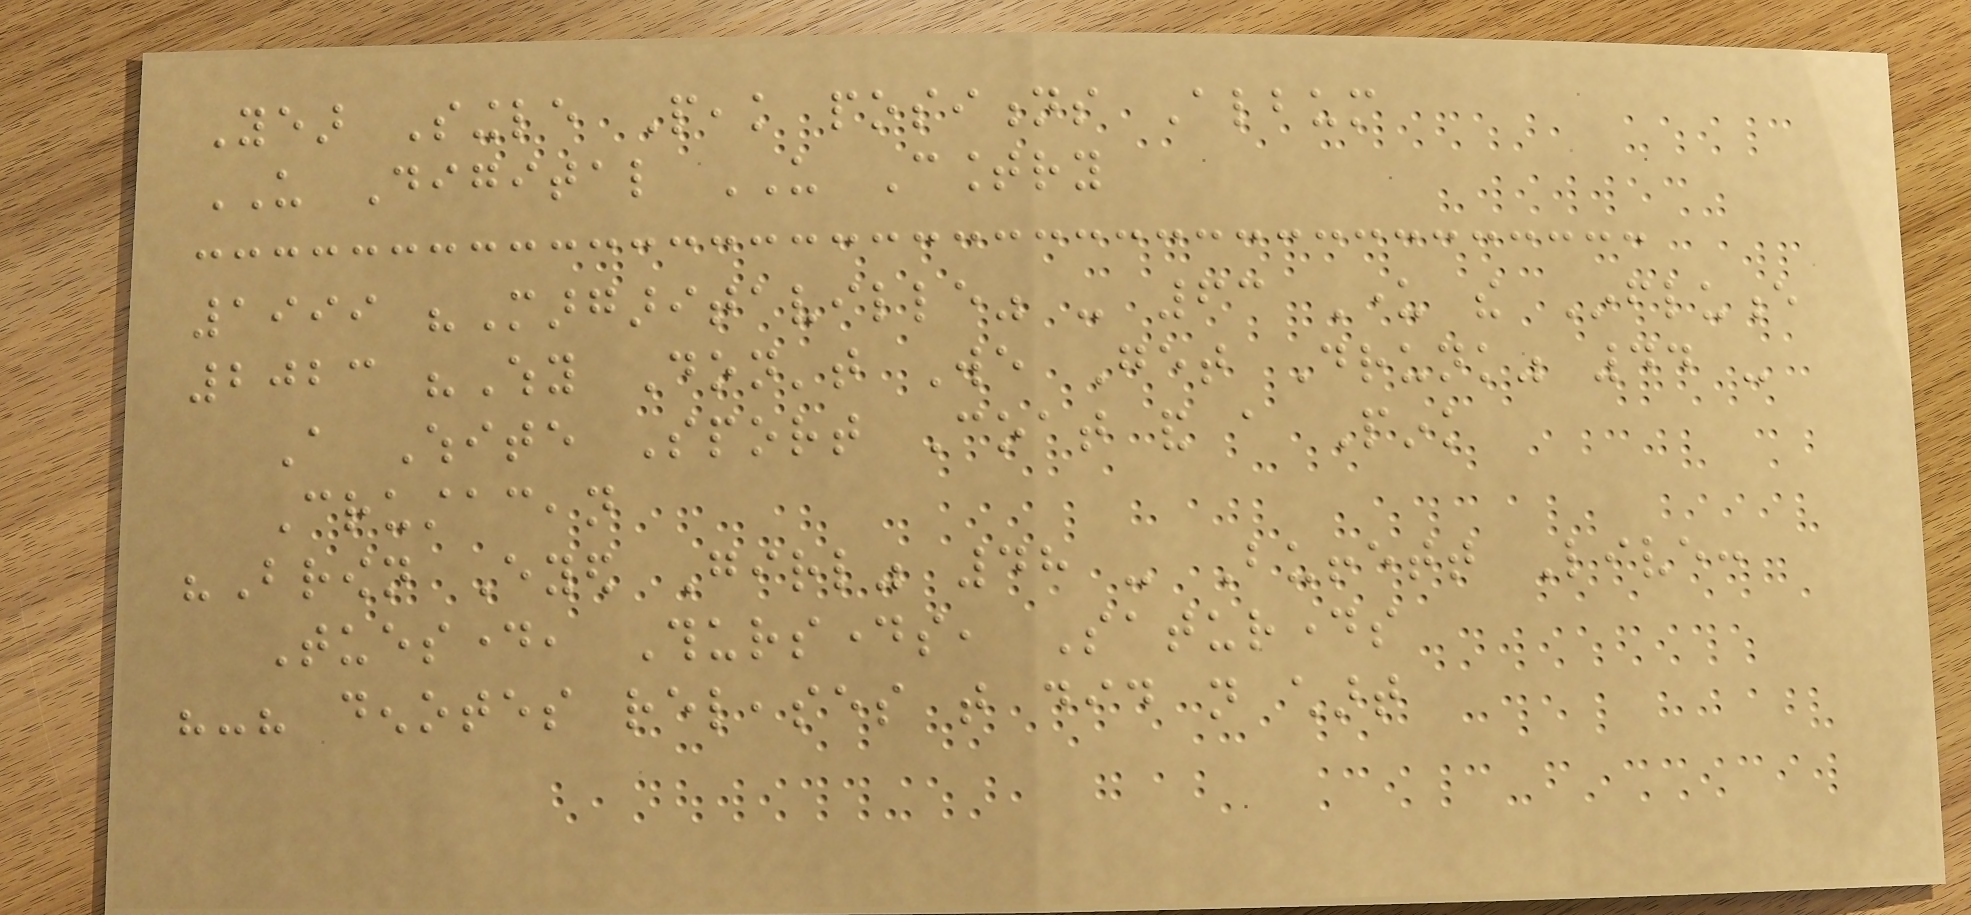Year Single Peak positions Album
US Digital US Country
1999 "Margaritaville" - 63 Under the Influence
2023 "Why Don't We Get Drunk" 44 -
A White Sport Coat and a Pink
Crustacean
"Brown Eyed Girl" 48 - Buffett Live:
Tuesday, Thursdays, Saturdays
"-" denotes releases that did not chart
